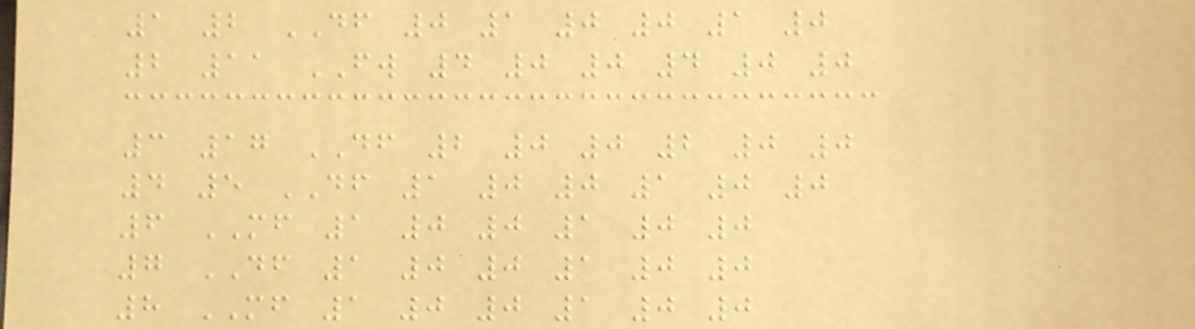1 2 DF 0 1 0 0 1 0
2 11 FW 4 0 0 4 0 0
3 17 DF 2 0 0 2 0 0
4 5 DF 1 0 0 1 0 0
6 MF 1 0 0 1 0 0
7 DF 1 0 0 1 0 0
8 MF 1 0 0 1 0 0
